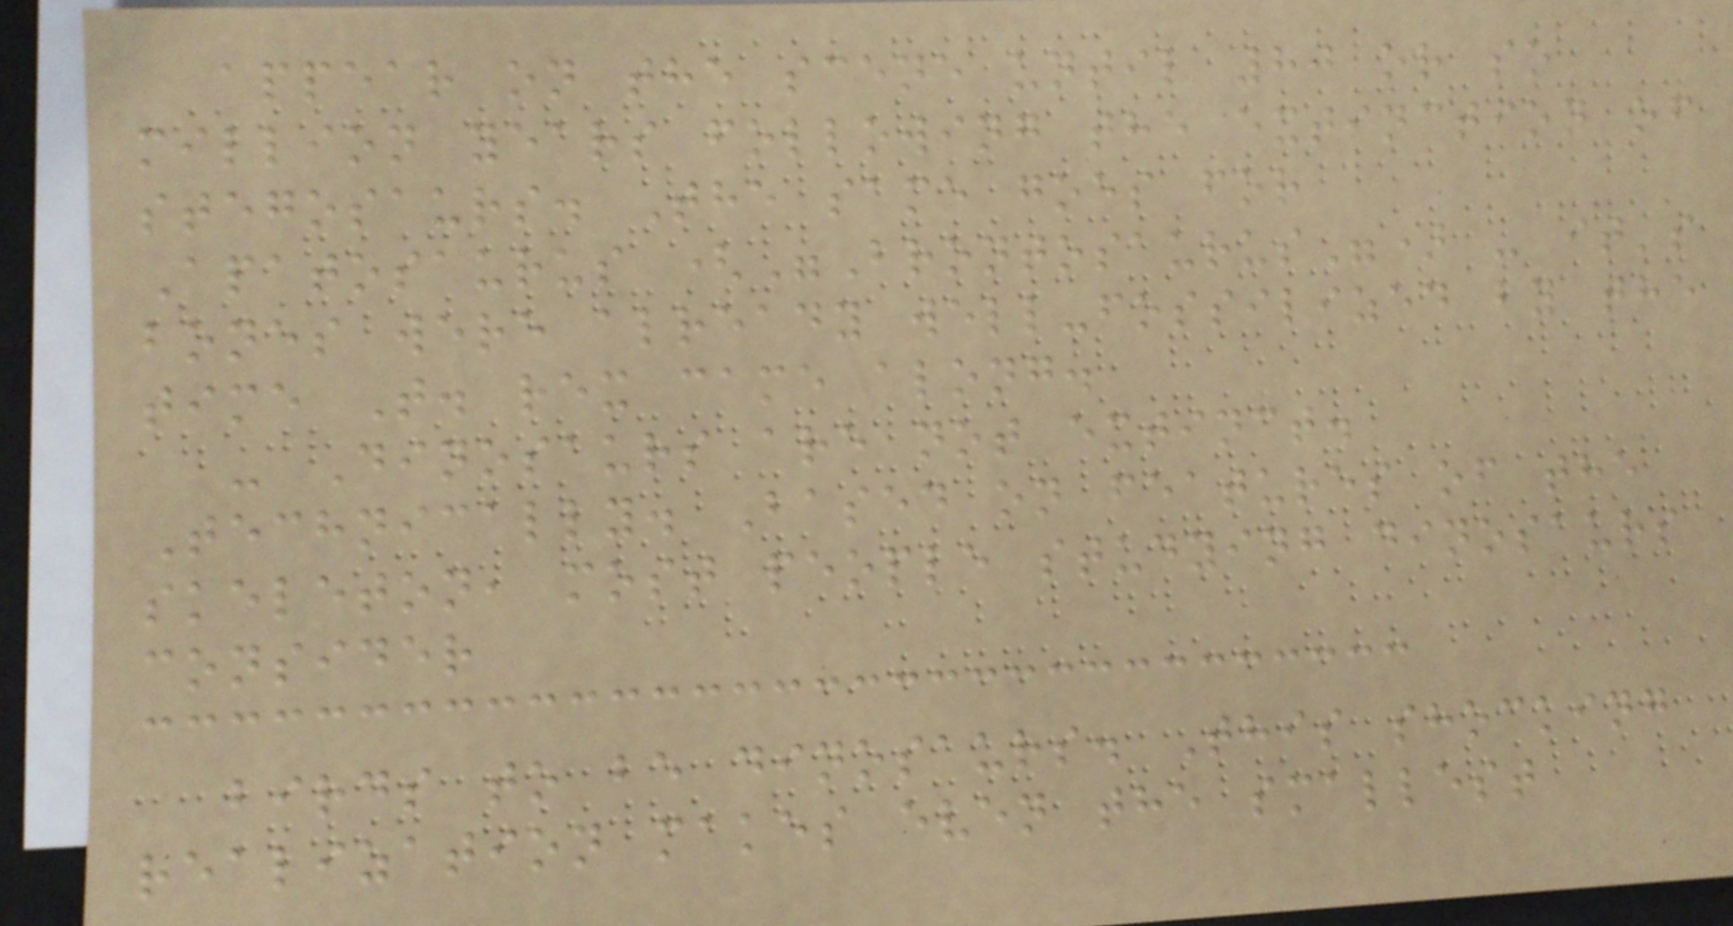appear on the scene until 80 or so
million years following the extinction of
stegosaurs. The same goes for
Apatosaurus ("Brontosaurus") - it's
bones were already well-fossilized by the
time T. rex came along.
- Dinosaurs are not extinct.
Technically. Based on features of the
skeleton, most people studying dinosaurs
consider
birds to be dinosaurs. This shocking
realization makes even the smallest
